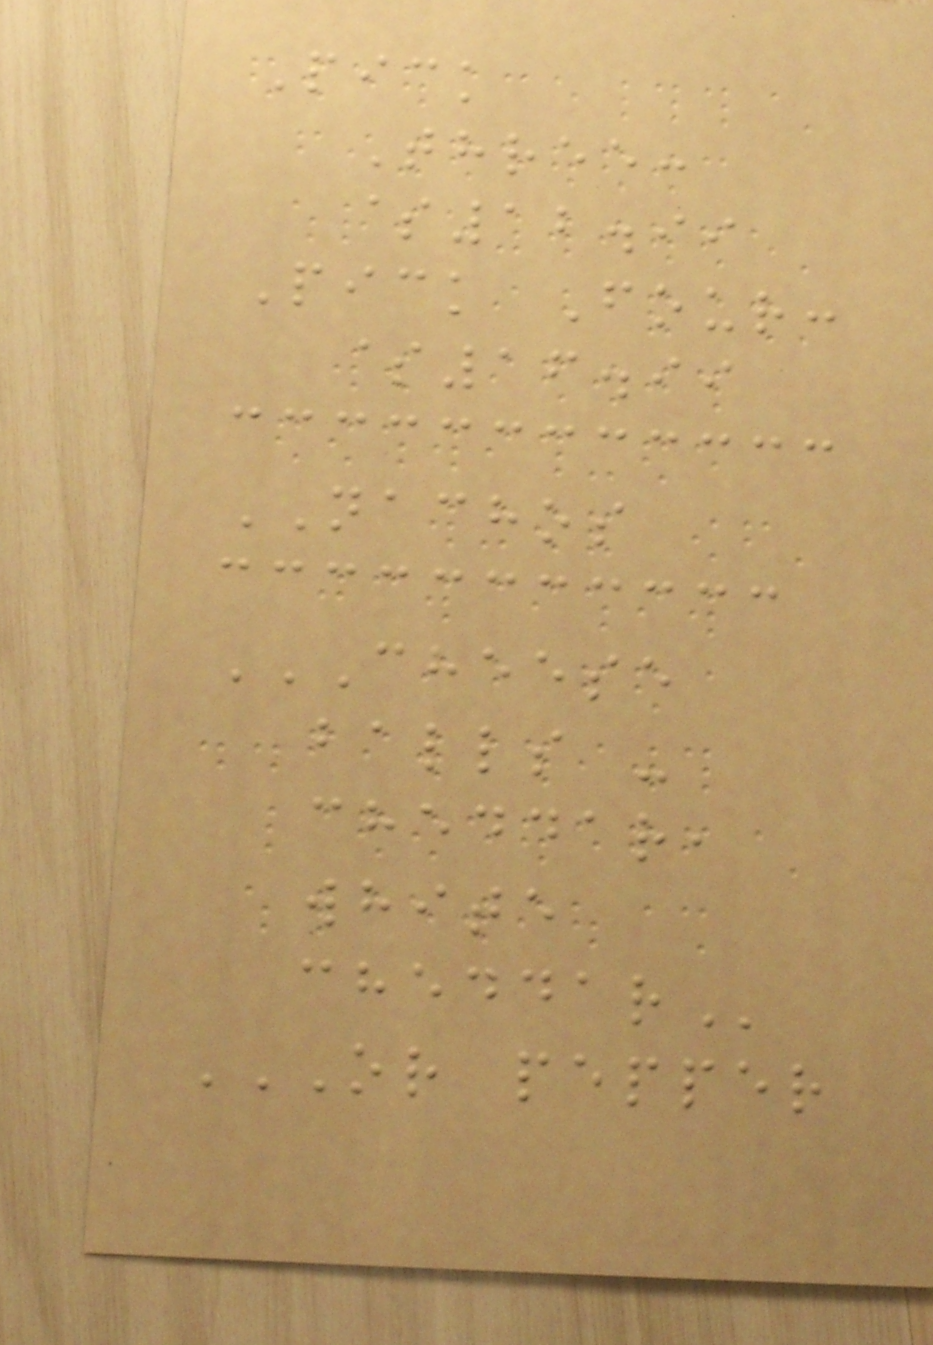Pick
Three:
$12.99
Pick Four:
$16.99
NACHOS
CHEESE
BALLS -
CHEDDAR,
WHITE
CHEDDAR
OR PEPPER
